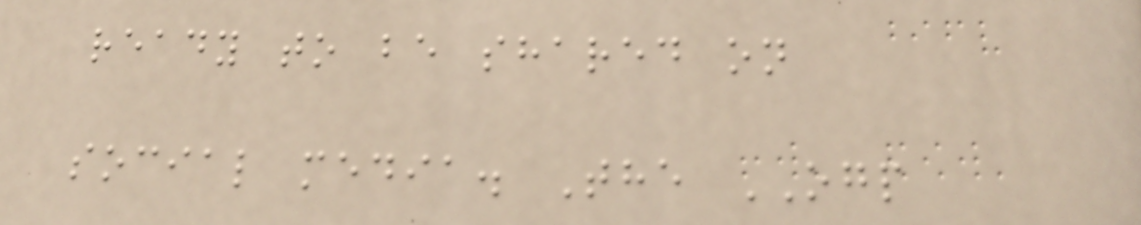ready to be shared on
social media. The OGP
